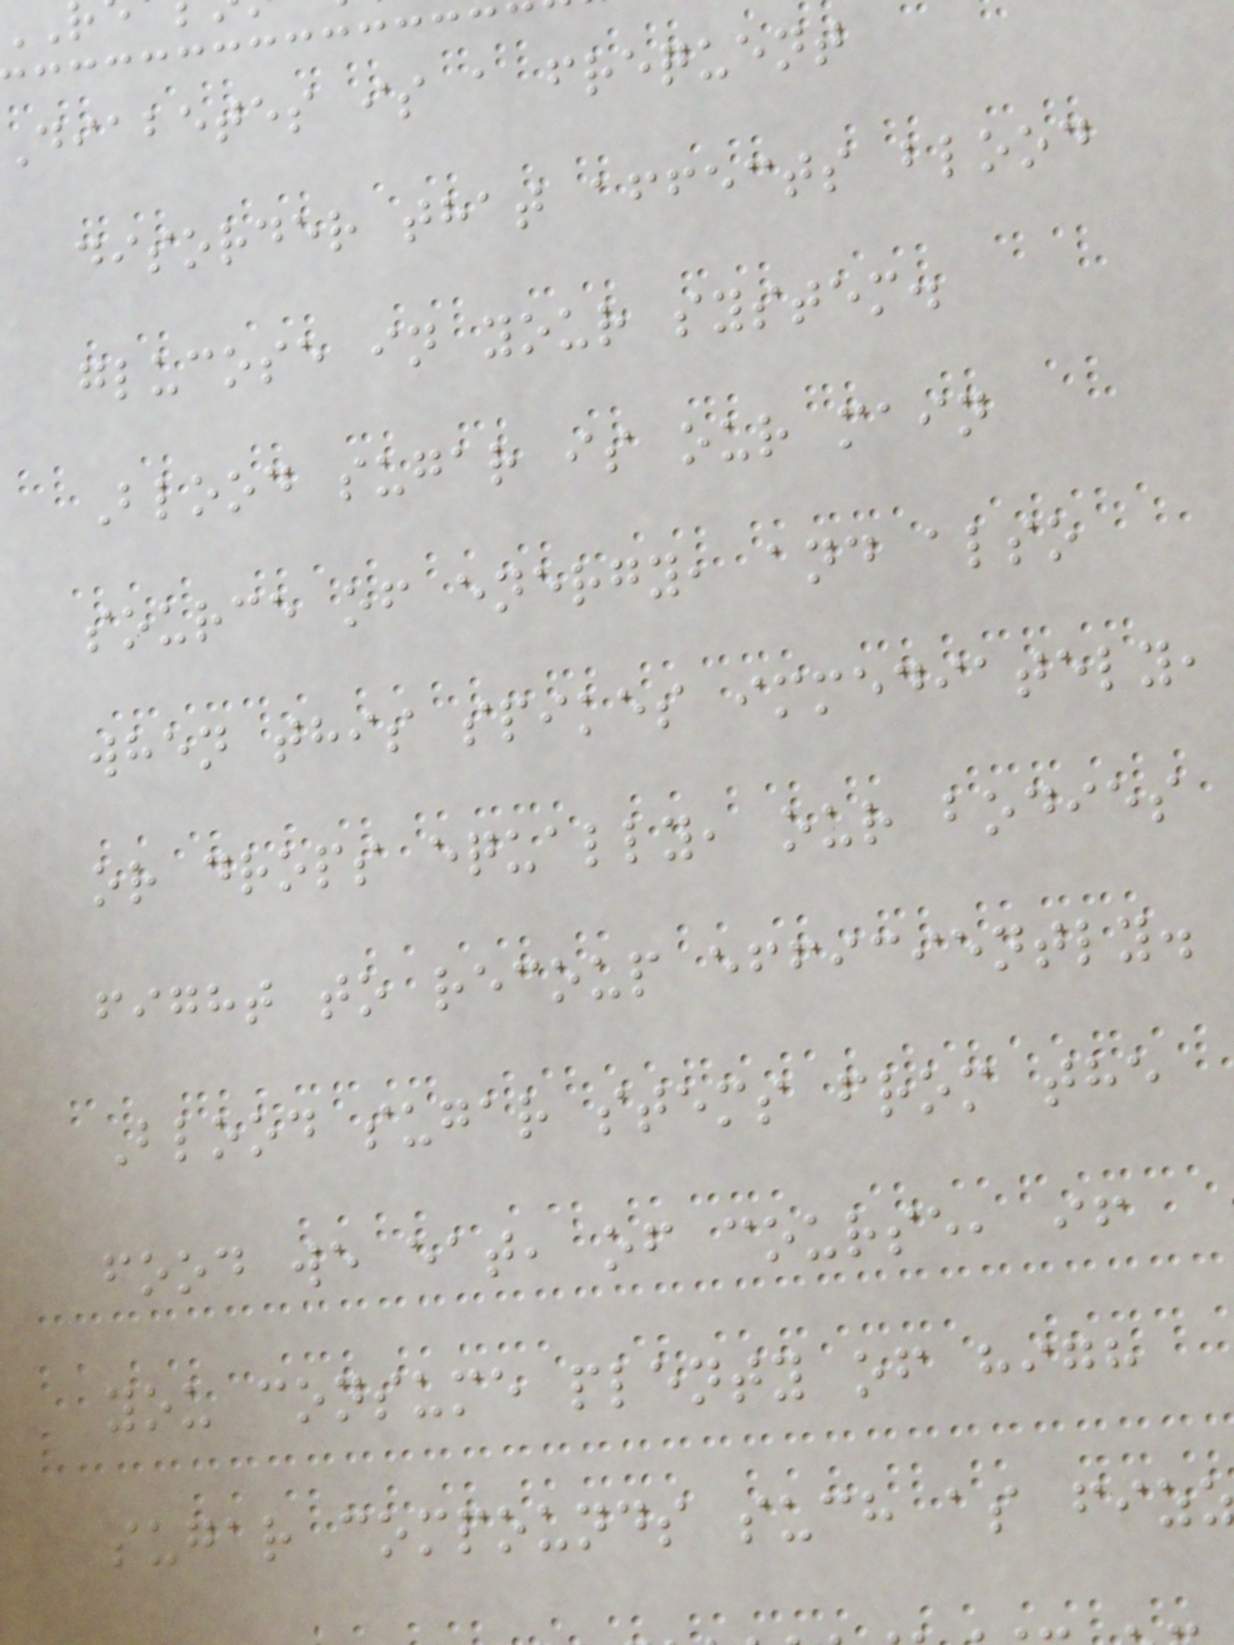diabetes is a frequent
disorder that affects blood
glucose in your system.
Blood sugar is our main
source of energy, and also
when this spikes immediately,
or drops equally, our bodies
fight to recoup efficiently.
Blood sugar stems from the
food we eat, of course, if
you consume plenty of high
sugar compounds such as fiz
